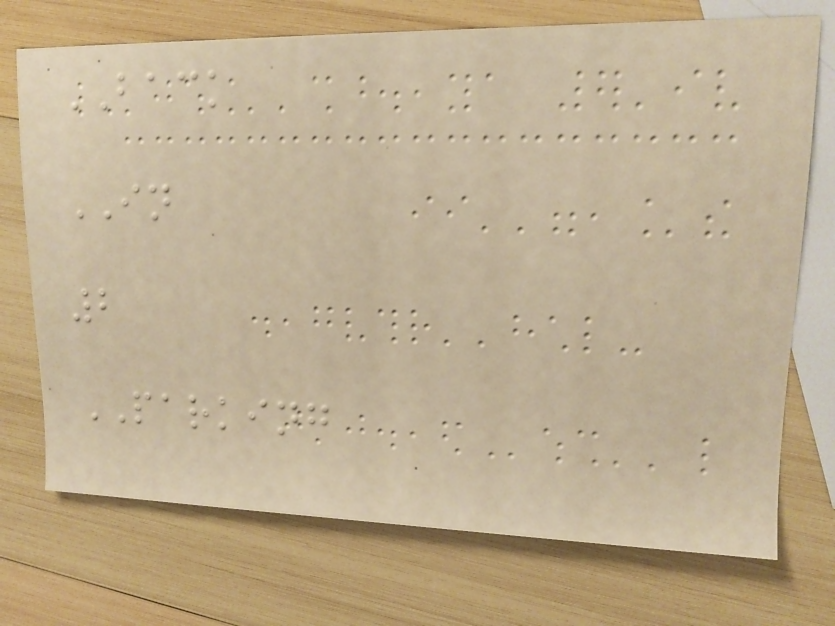BACK
IN
2
PARKING
